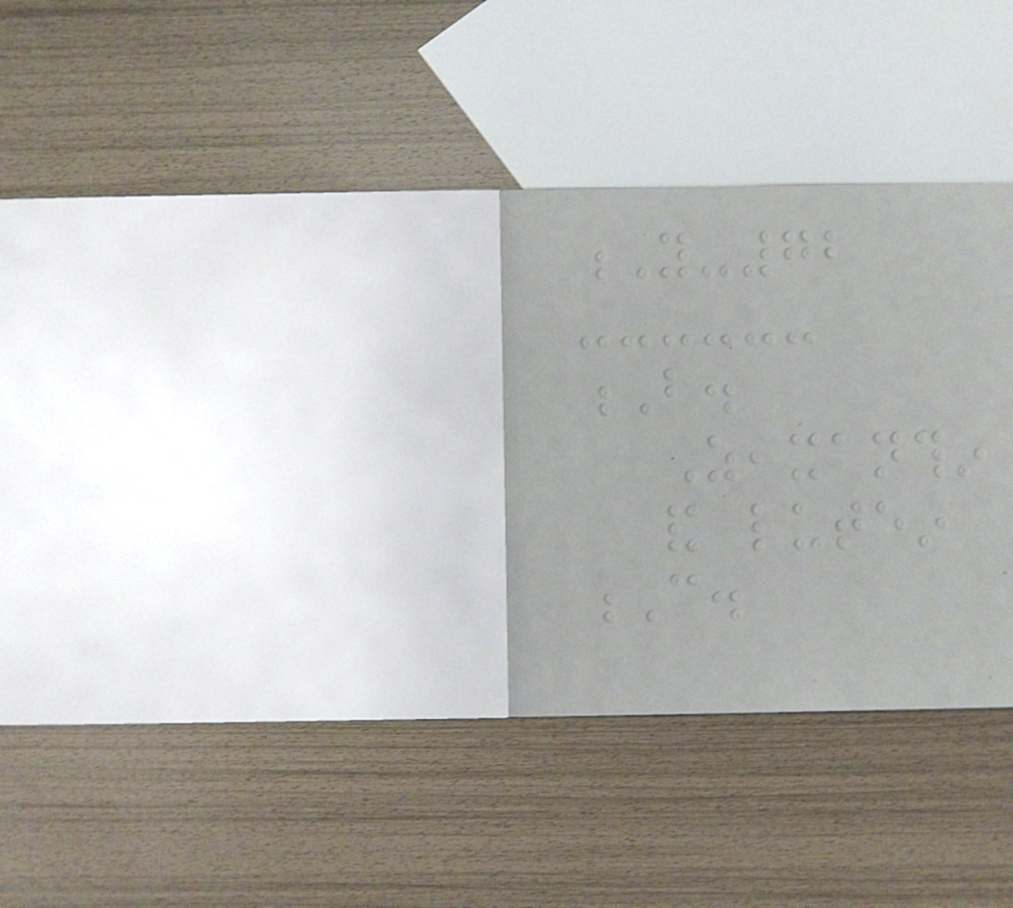Y-72
B.
Zeaxanthin
and lutein
C.
